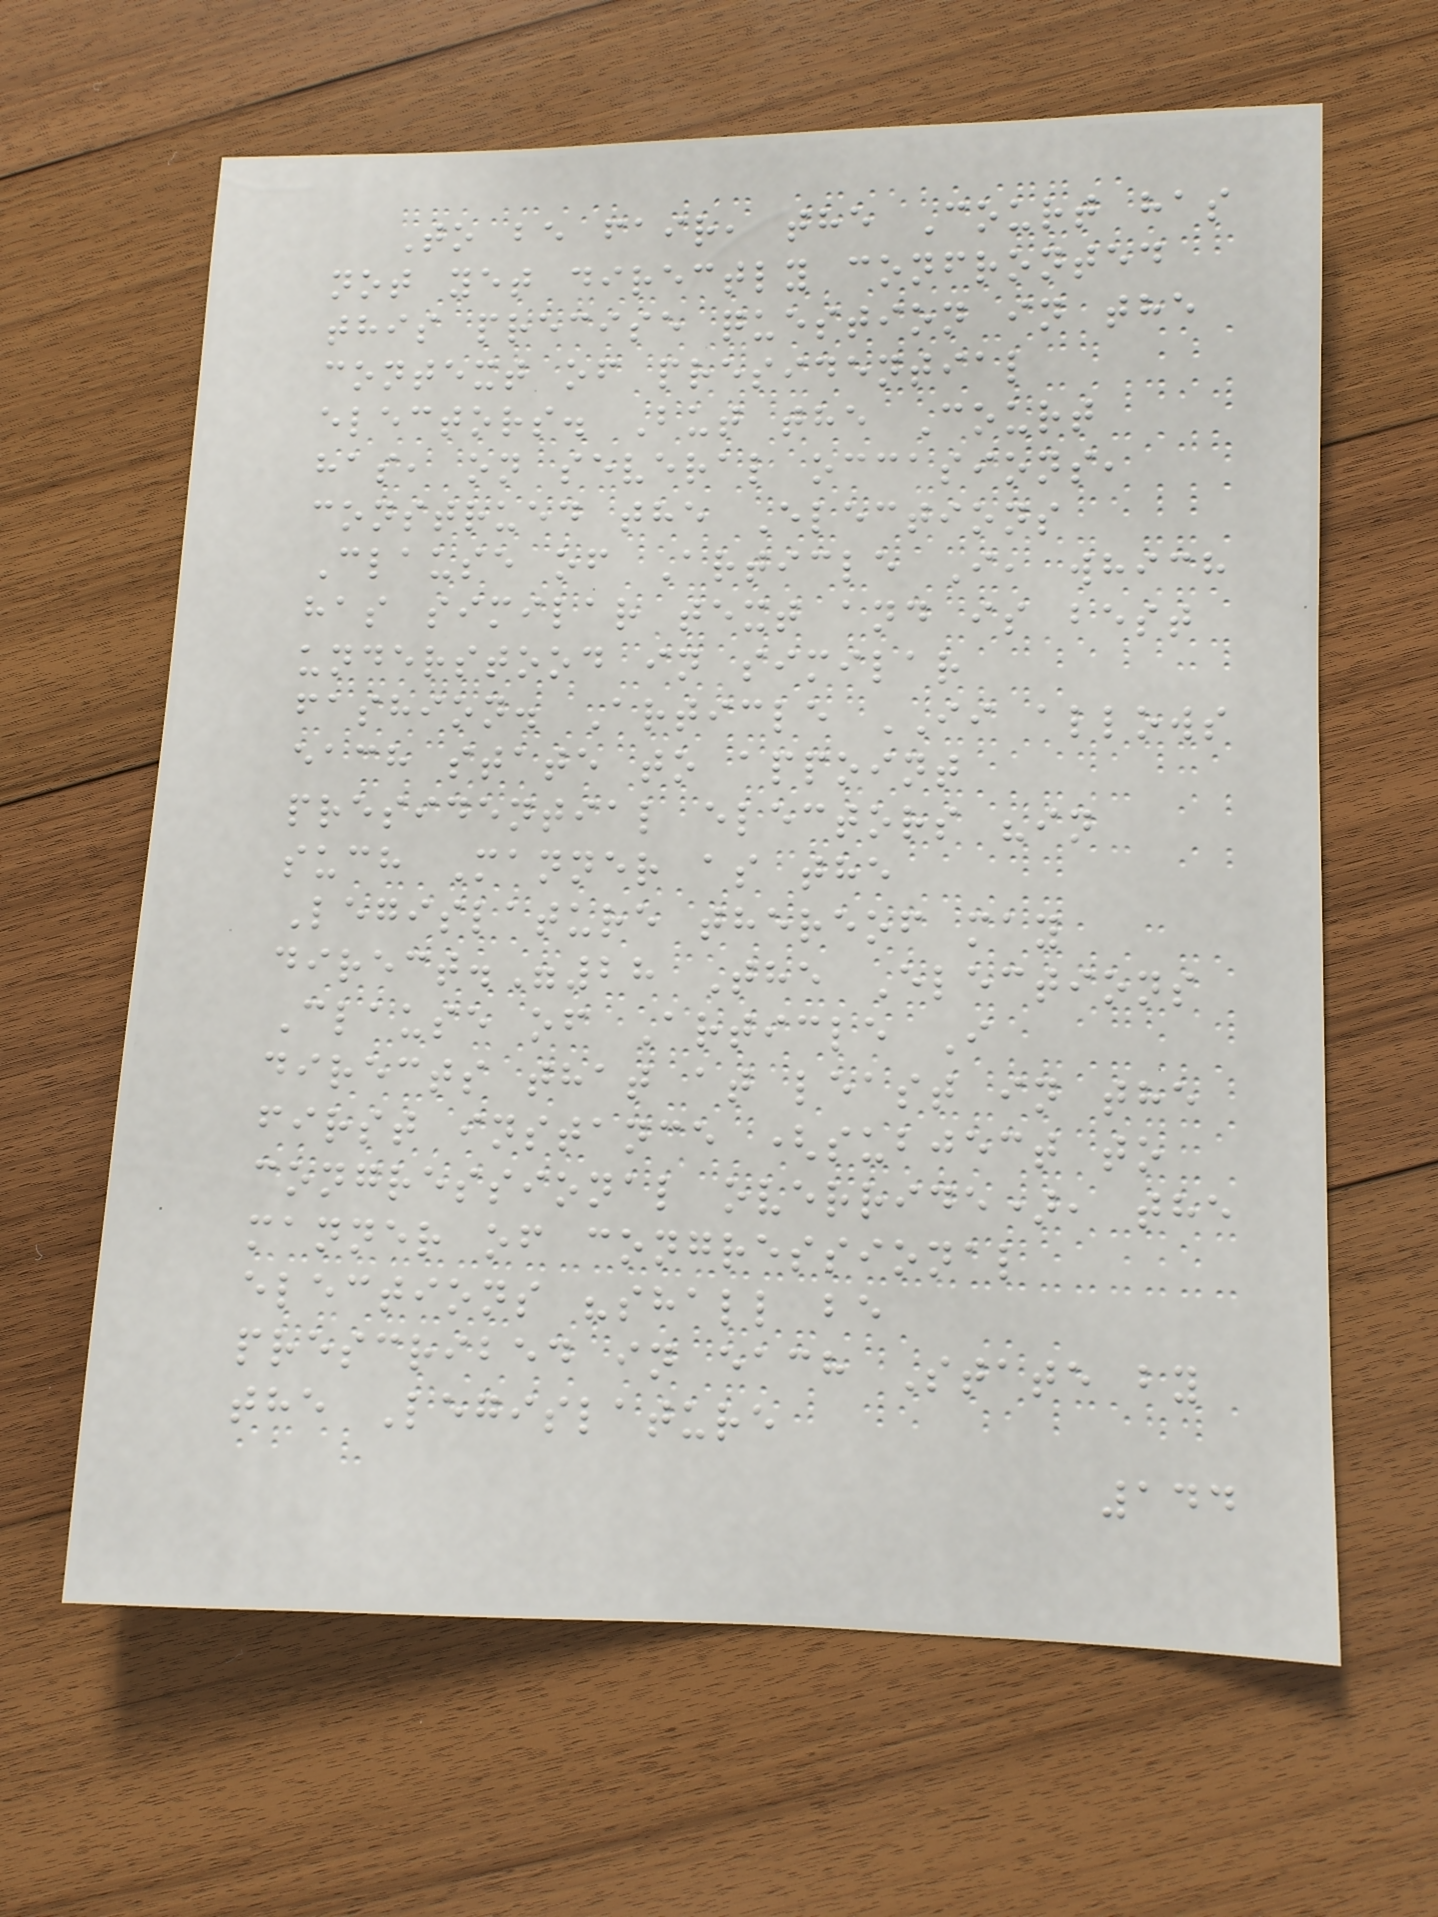To be fair, the Court has
not yet directly confronted
this precise question in the
context of presidential
electors. But the Court
has, on several occasions,
construed the Elections
Clause of Article I, which
has similar text and is best
understood in similar
fashion. Article II allows
each state to appoint
presidential electors "in
such Manner as the
Legislature thereof may
direct."28 The Elections
Clause of Article I
directs that at least in the
first instance (subject to
congressional override), the
manner of congressional
elections "shall be
prescribed in each State by
the Legislature
144
